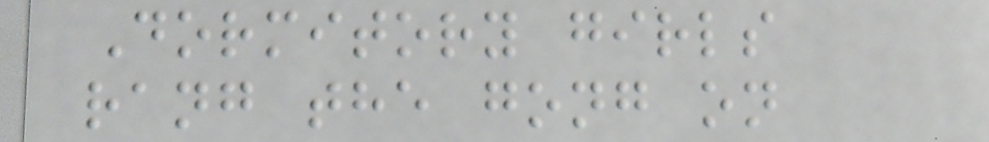Dormitory girls
rang the gong on
